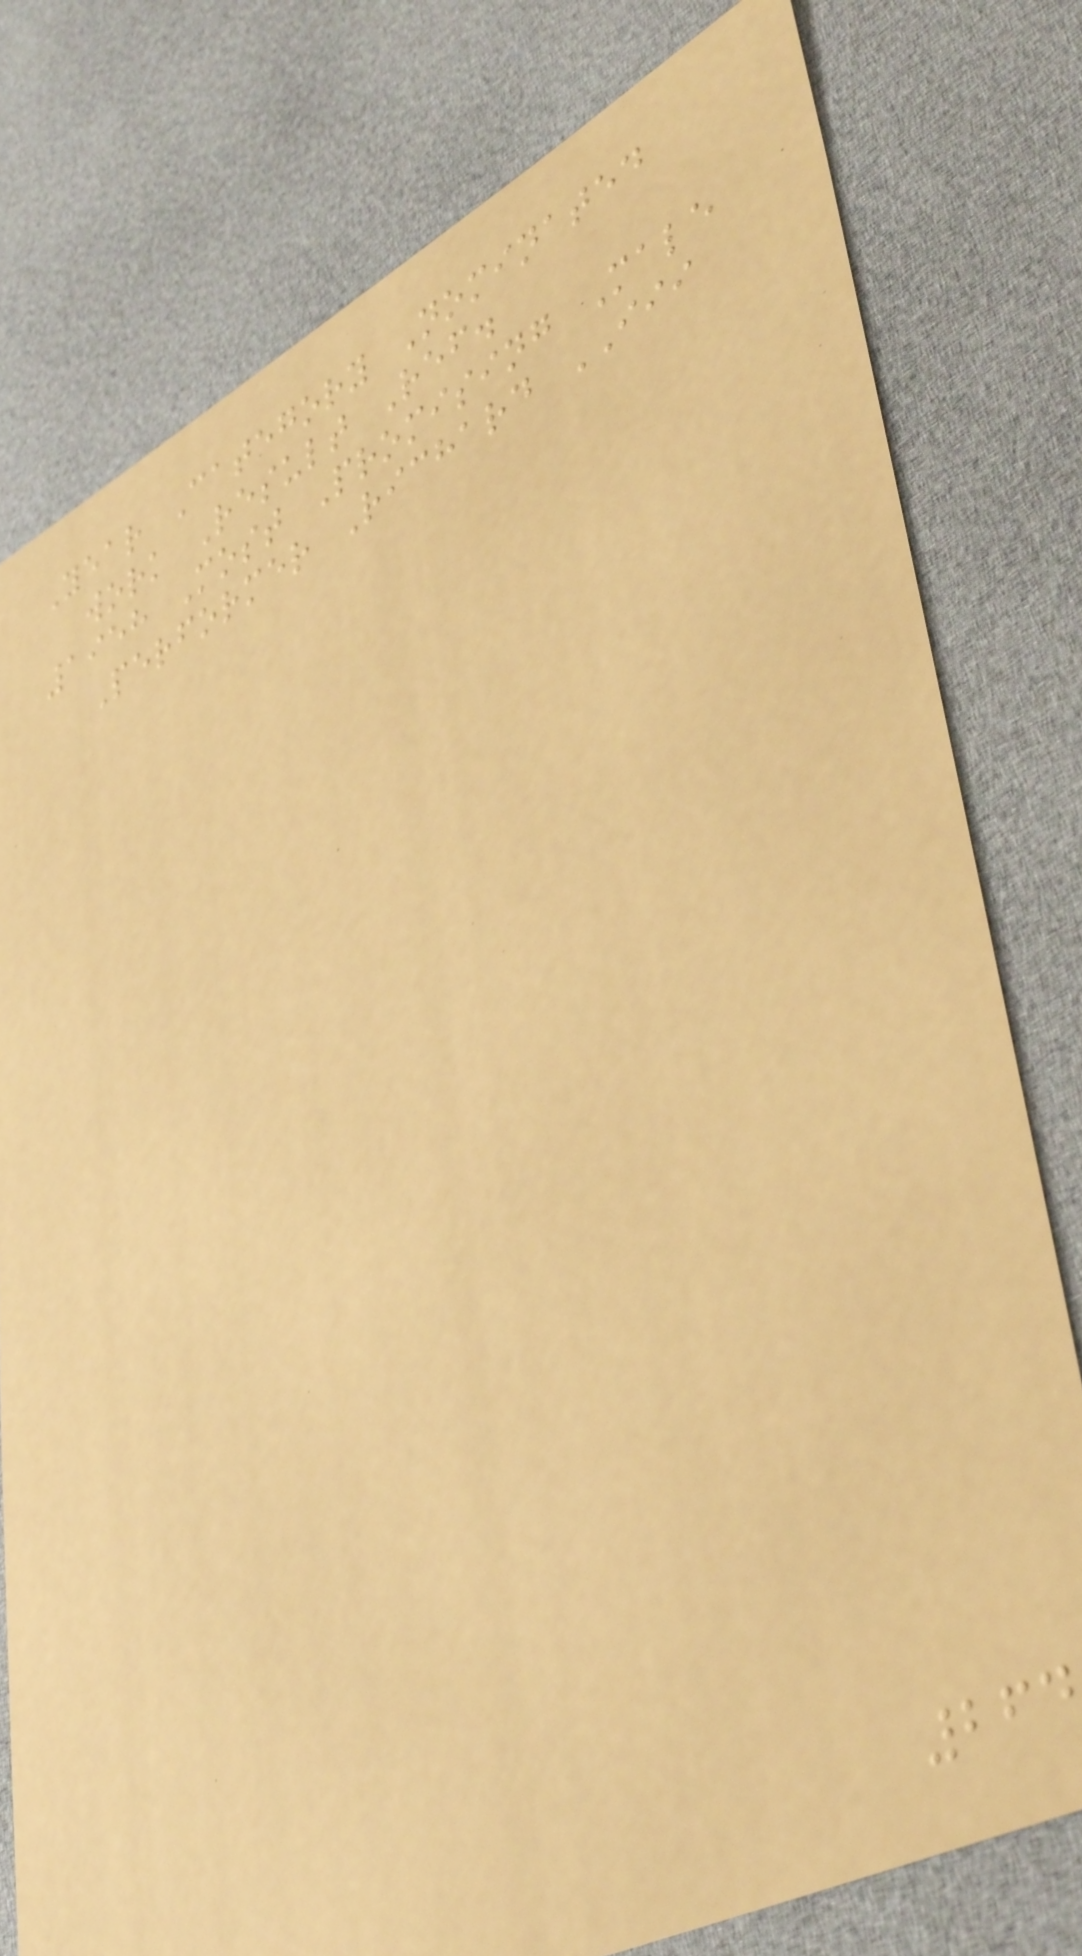Year Category Nominated
work Result Ref.
1958 Most Promising Male
Performer Richard III
264
